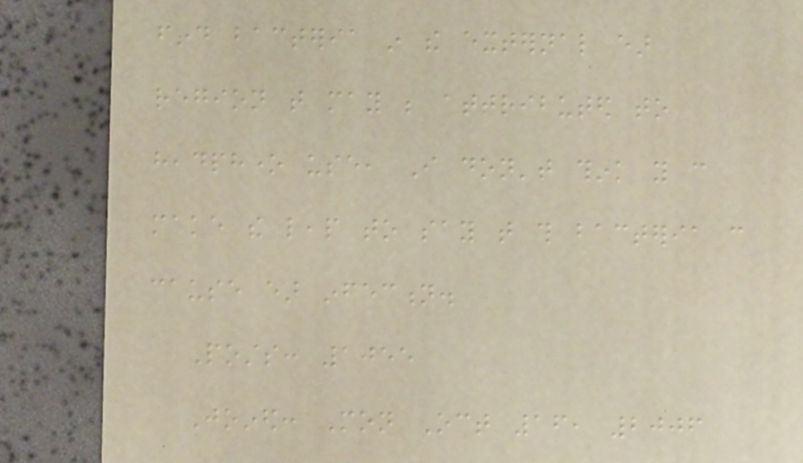find bacteria in the external ear
region that may be attributed to
headphone use, I don't think you can
make the leap to say that this bacteria can
cause ear infection.
Posts: 1055
Joined: Mon Oct 16, 2006
